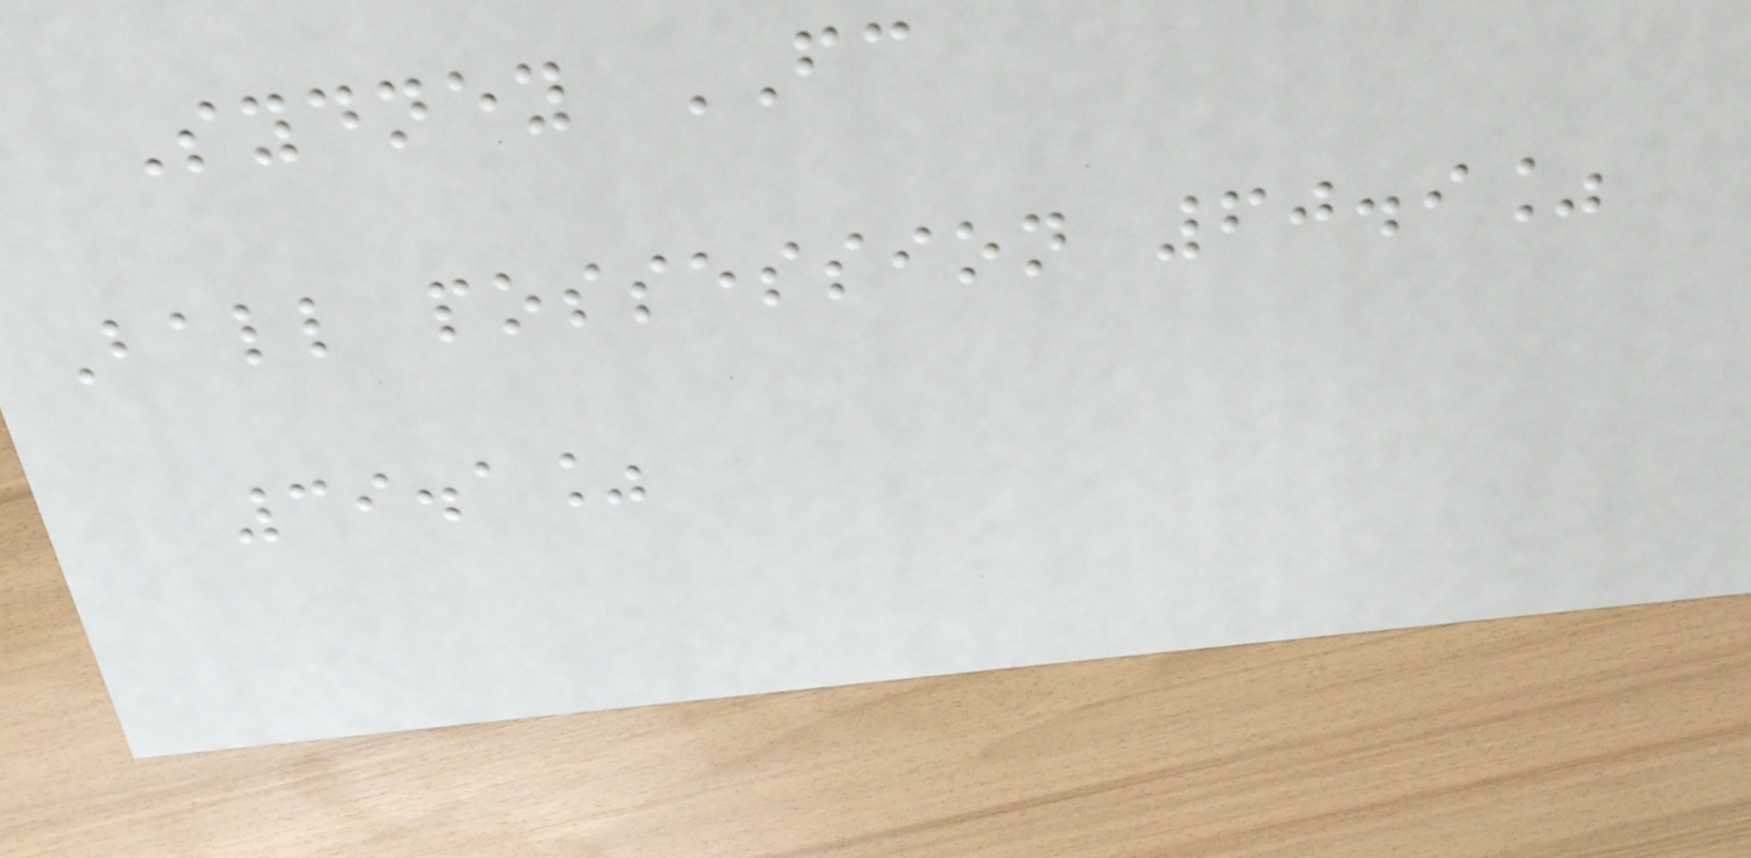Sydney FC
Ball possession 60.9%
39.1%
